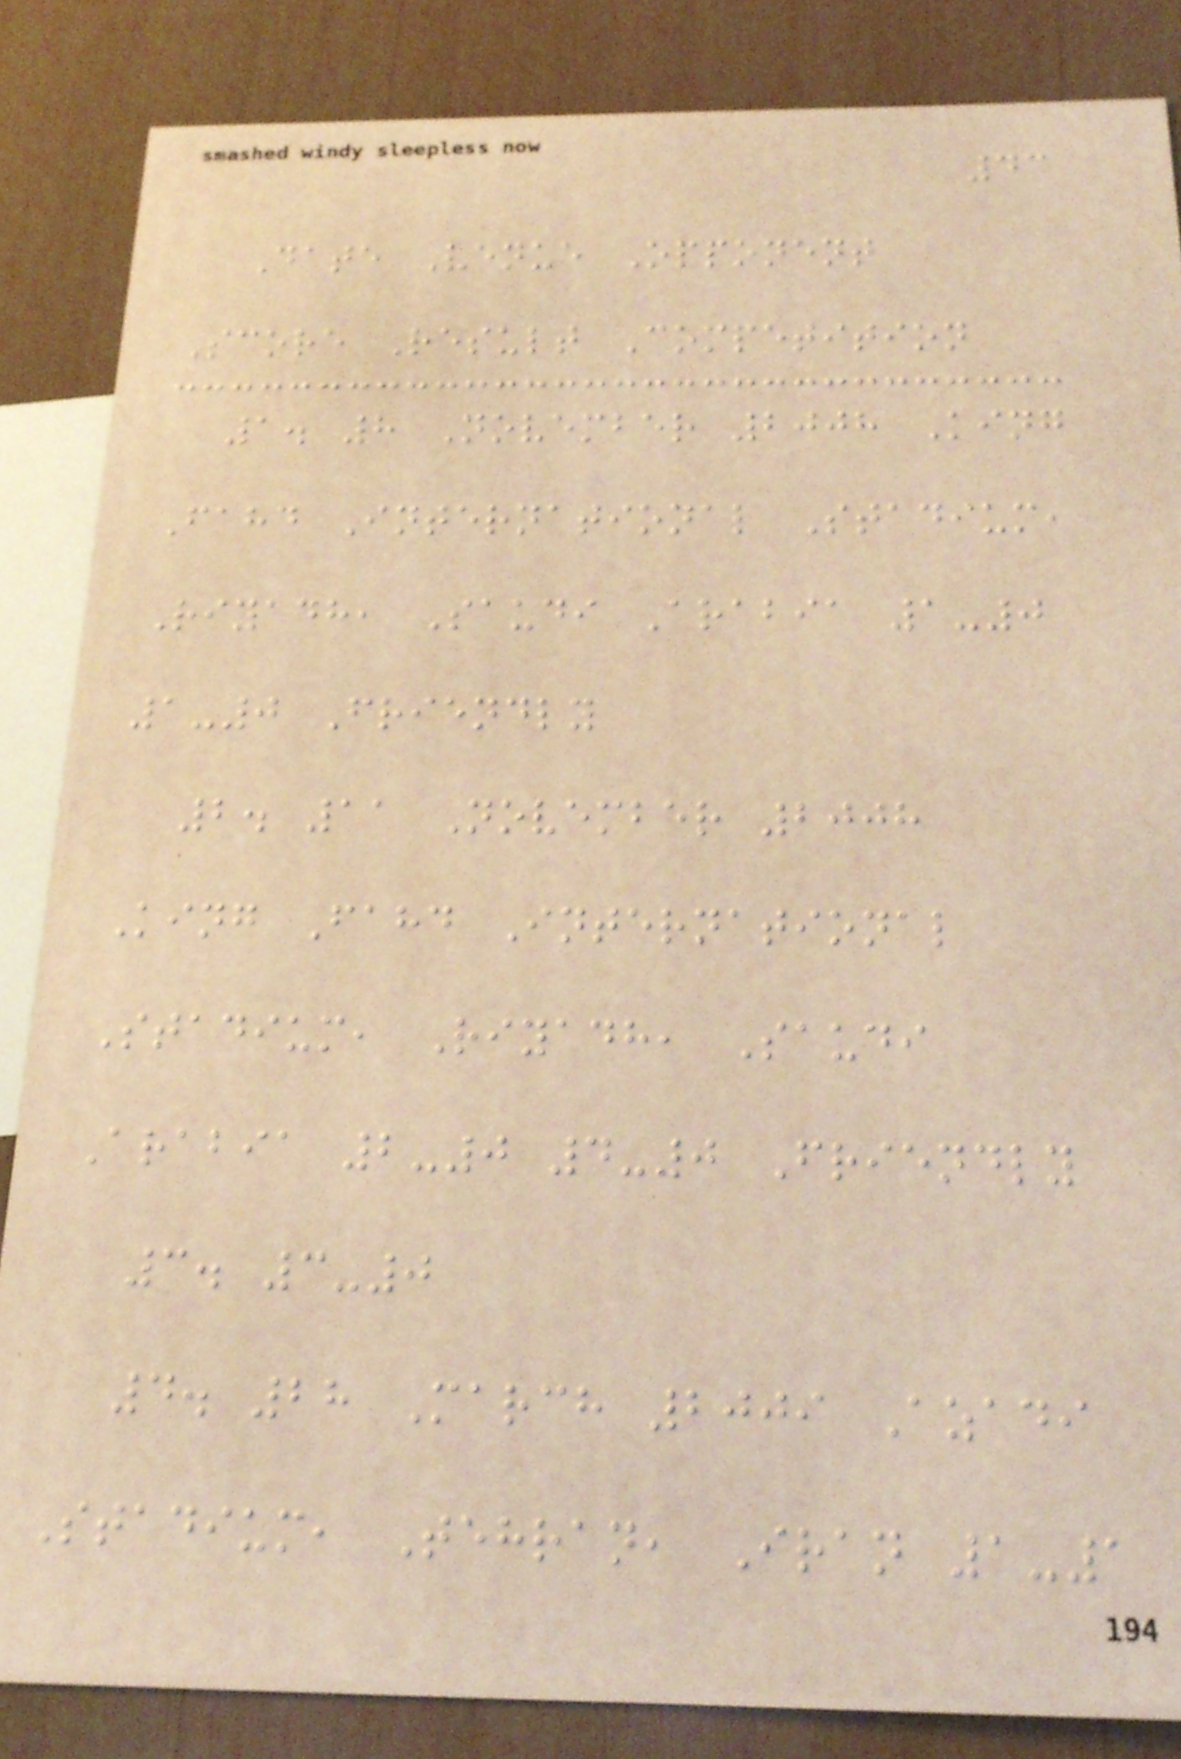43
Date Venue Opponent
Score Result Competition
1. 8 November 2008 King
Fahd International Stadium,
Riyadh, Saudi Arabia 1-0
1-0 Friendly
2. 11 November 2008
King Fahd International
Stadium, Riyadh, Saudi
Arabia 2-0 4-0 Friendly
3. 3-0
4. 28 March 2009 Azadi
Stadium, Tehran, Iran 1-1
